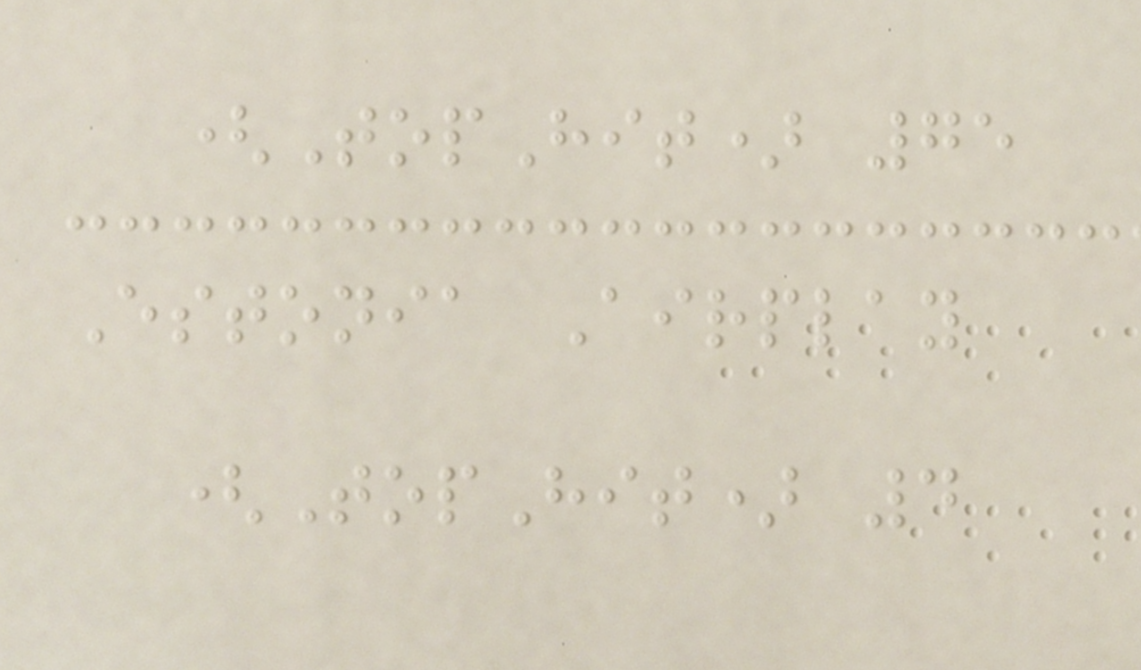(TopHit) 75
Estonia Airplay
(TopHit) 4
